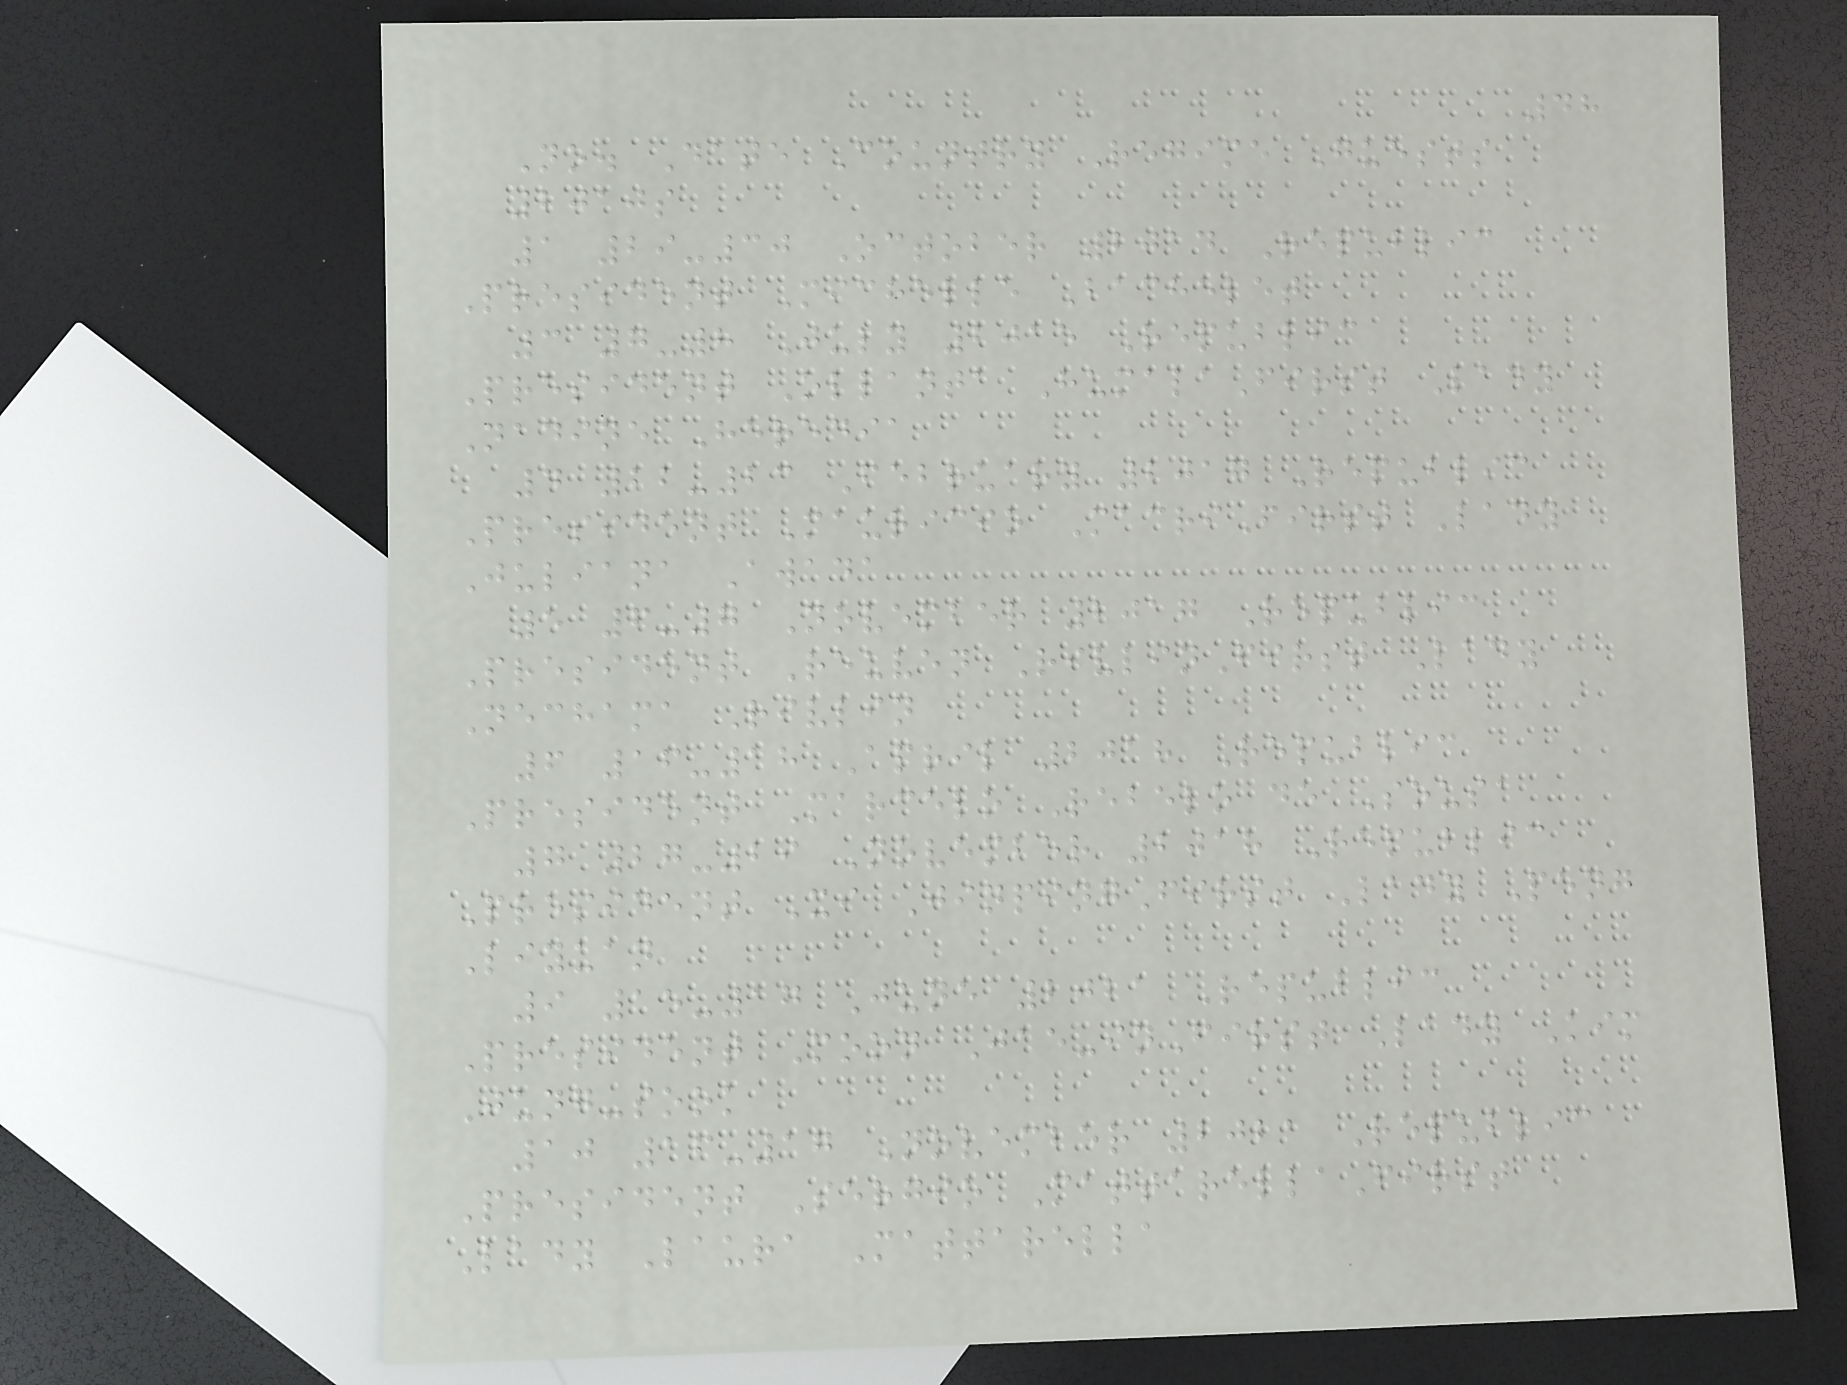48
No. Date Country Regime Guests
2010s
1 29-30 October 2014 Republic
President Michelle Bachelet
3 7-8 July 2015 Republic
President Ollanta HumalaFirst Lady
Nadine Heredia
4 22-23 February 2017 Republic
President Mauricio MacriFirst Lady
Juliana Awada
5 6-7 November 2017 Republic
President Reuven RivlinFirst Lady
Nechama Rivlin
6 16-18 April 2018 Republic
President Marcelo Rebelo de Sousa
7 27-29 November 2018 Republic
President Xi JinpingFirst Lady Peng
Liyuan
9 15-17 June 2021 Republic
President Moon Jae-inFirst Lady Kim
Jung-sook
10 16-17 November 2021 Republic
President Sergio MattarellaFirst
Lady Laura Mattarella
